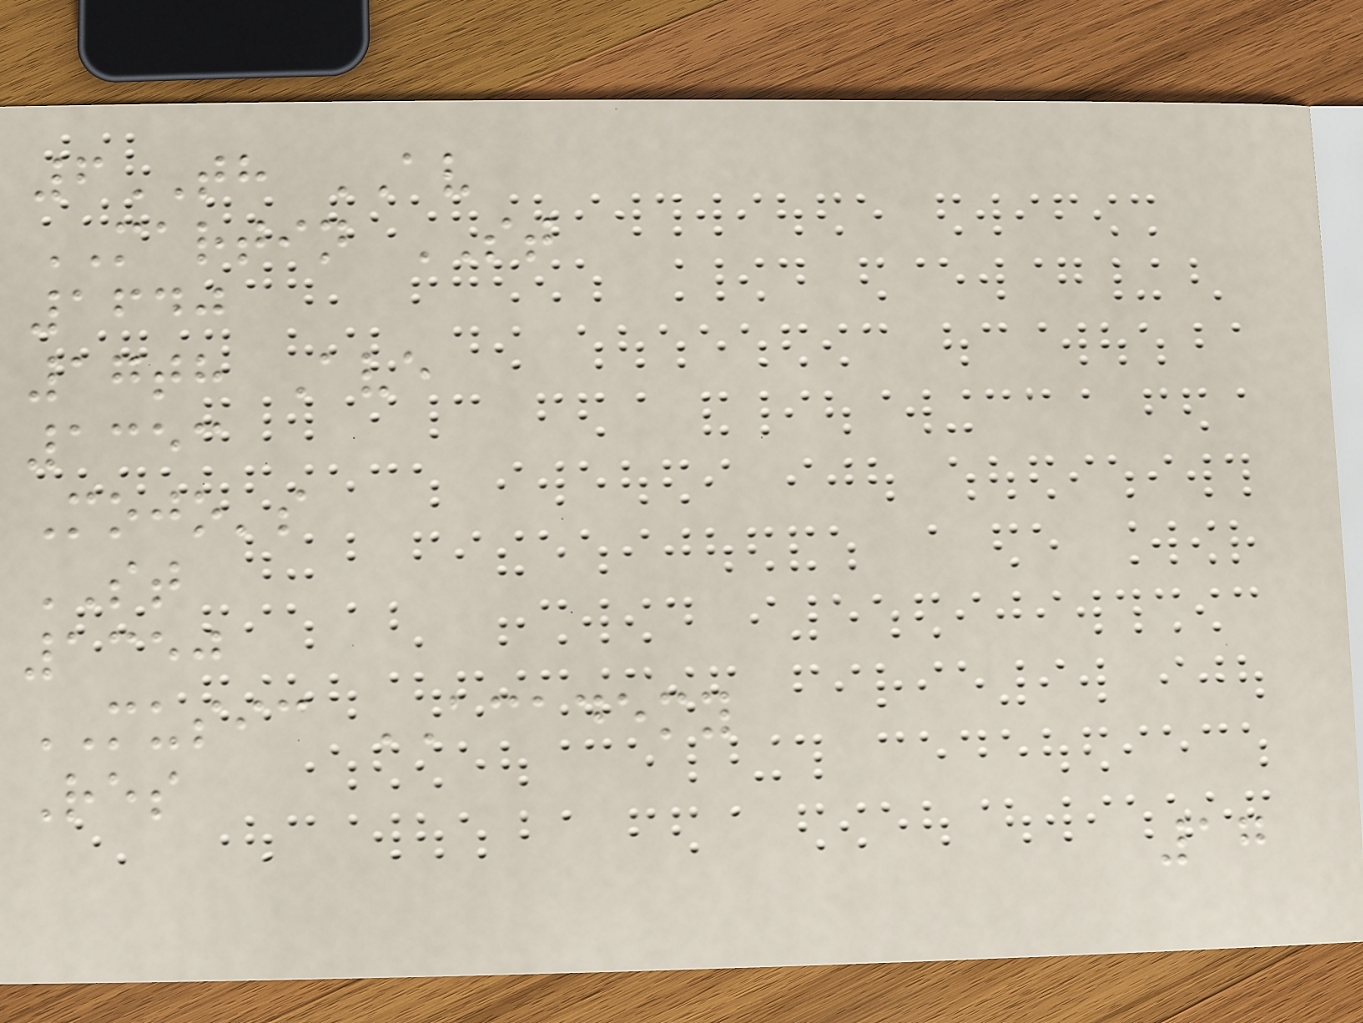6TH AV
MARTIN ST
1640
17th Ave
1353
Mojo's
ST
1350
MUSIC ACADEMY
Res
17
